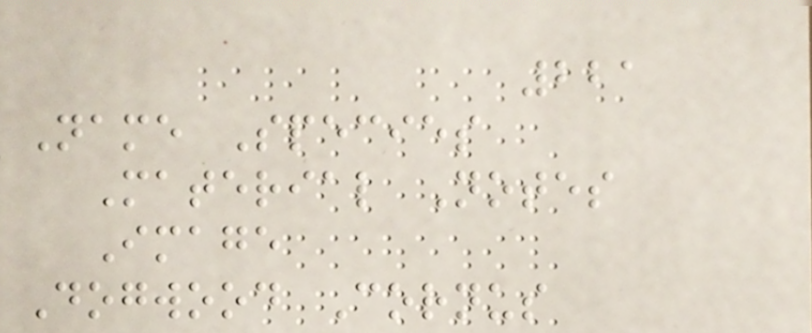221
Name Species
Material Notes
Image
Dogwood Cornus
